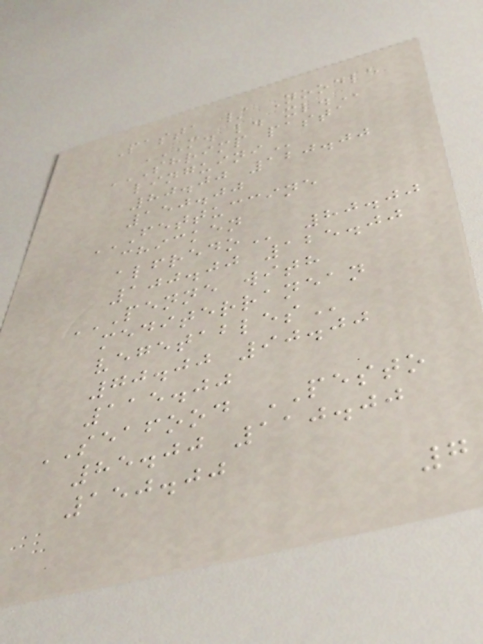Pasta / Noodle
M. L. XL.
SHRIMP PASTA
LINGUINI
80.00 120.00
150.00
FETTUCCINE
CHICKEN
ALFREDO 80.00
100.00 125.00
PENNE WITH
MEDITERRANEAN
VEGETABLES
70.00 90.00
115.00
SEAFOOD PESTO
85.00 110.00
150.00
7
